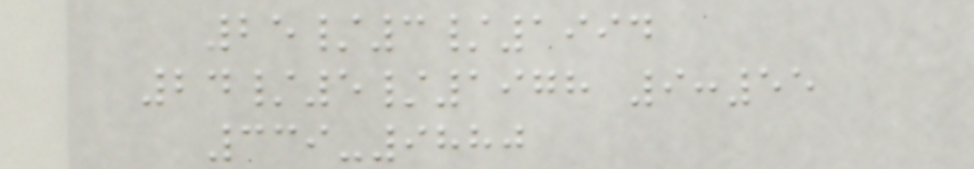25/3/1994
24/5/1978 9:55
339-9880
